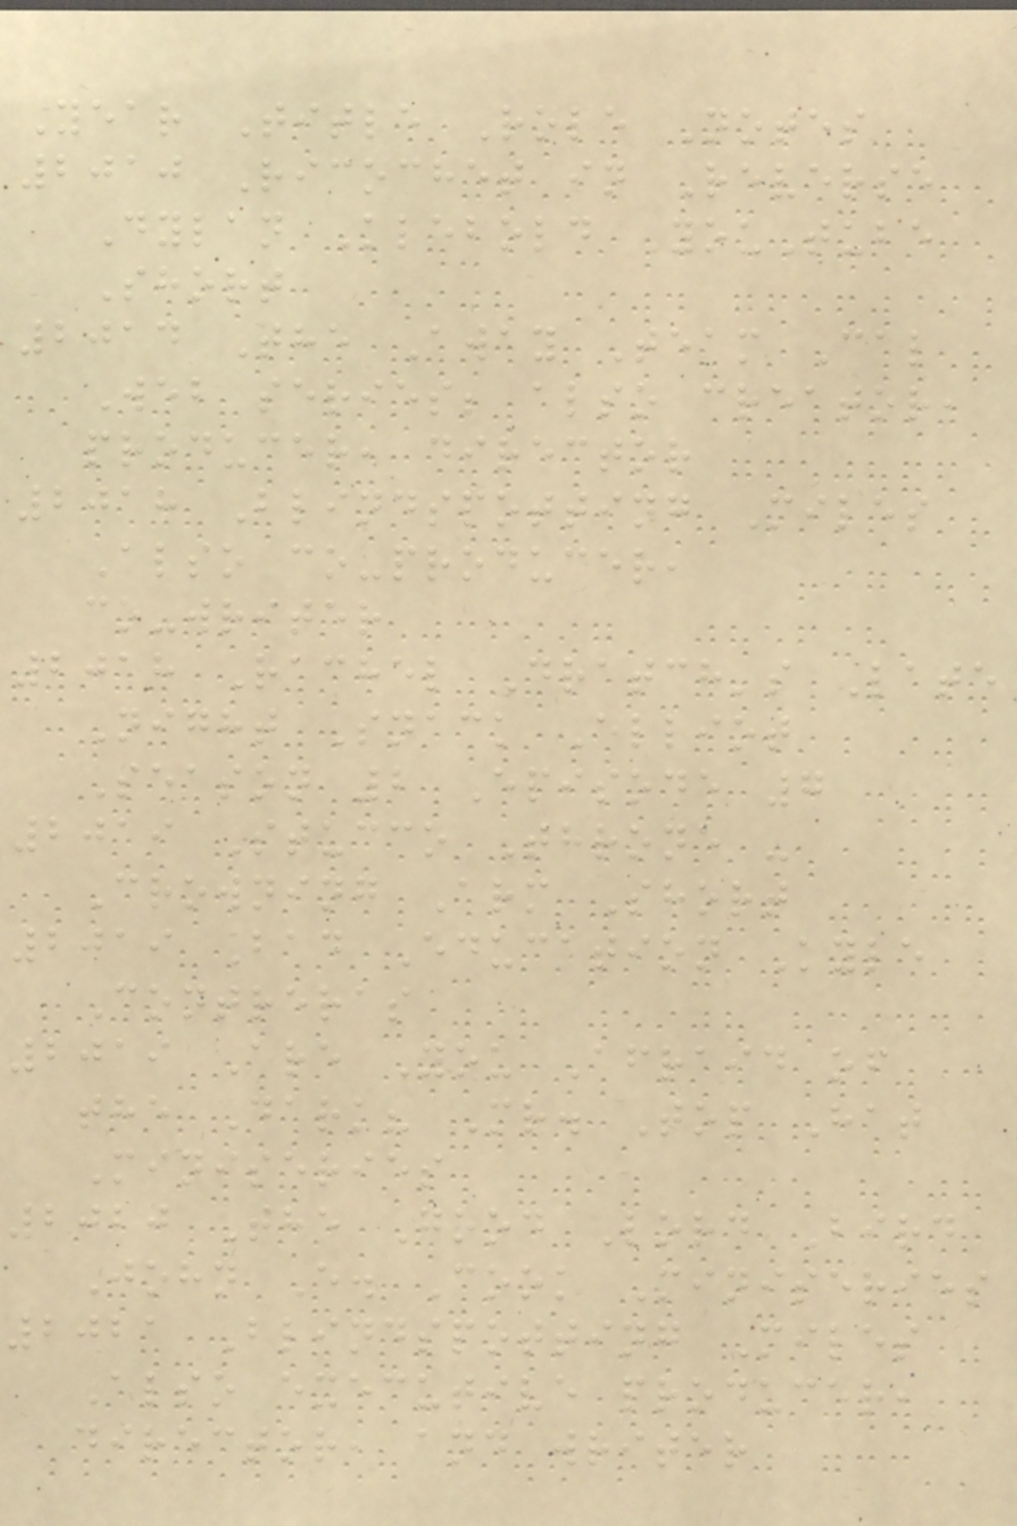Year Title Role Notes
2010 Ricochet in Reverse
Dylan Klebold YouTube
Short
2014 The Away Team Cal
Web series; also creator,
producer, director
2018 Blindspotting Miles
Also co-producer,
co-writer
2018 Rachel Dratch's Late
Night Snack Elliot
Season 2 Episode 7
2019 Stucco Throne -
Crowning Arm Short
2019 Bad Education Kyle
Contreras
2019 Are You Afraid of
the Dark? Mr. Top Hat
Miniseries
2020 The Good Lord Bird
John E. Cook Miniseries
2021 Blindspotting Miles
Also executive producer,
director, and writer
